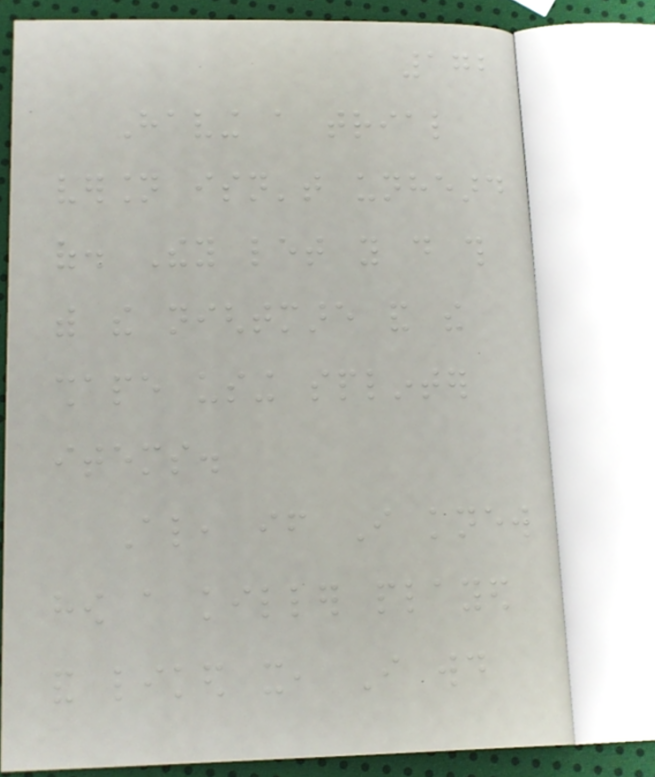172
Having a trial
version isn't unheard
of. They let you do this
with the nightmare and the
shape using splinter
items.
Also, if I knew
how a killer played
and liked it, I would
